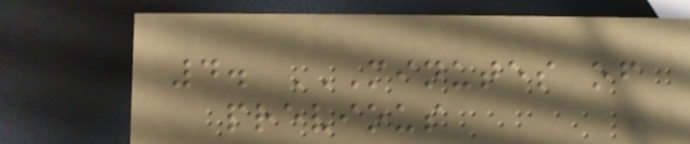4. MINUTES OF
PREVIOUS
